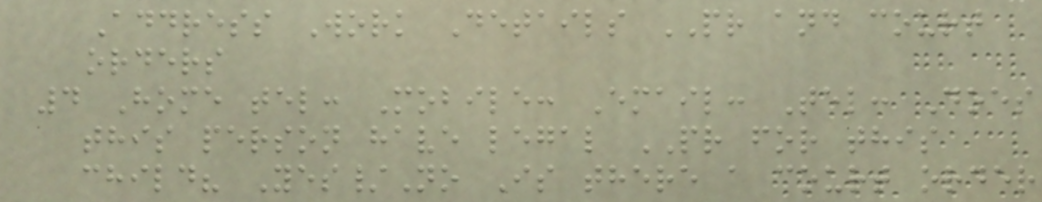Address Work Details PR and court
orders
4 Home tel: Mobile: Email: Tel: Does
this person have legal PR for this
child? Yes/No Is there a court order
